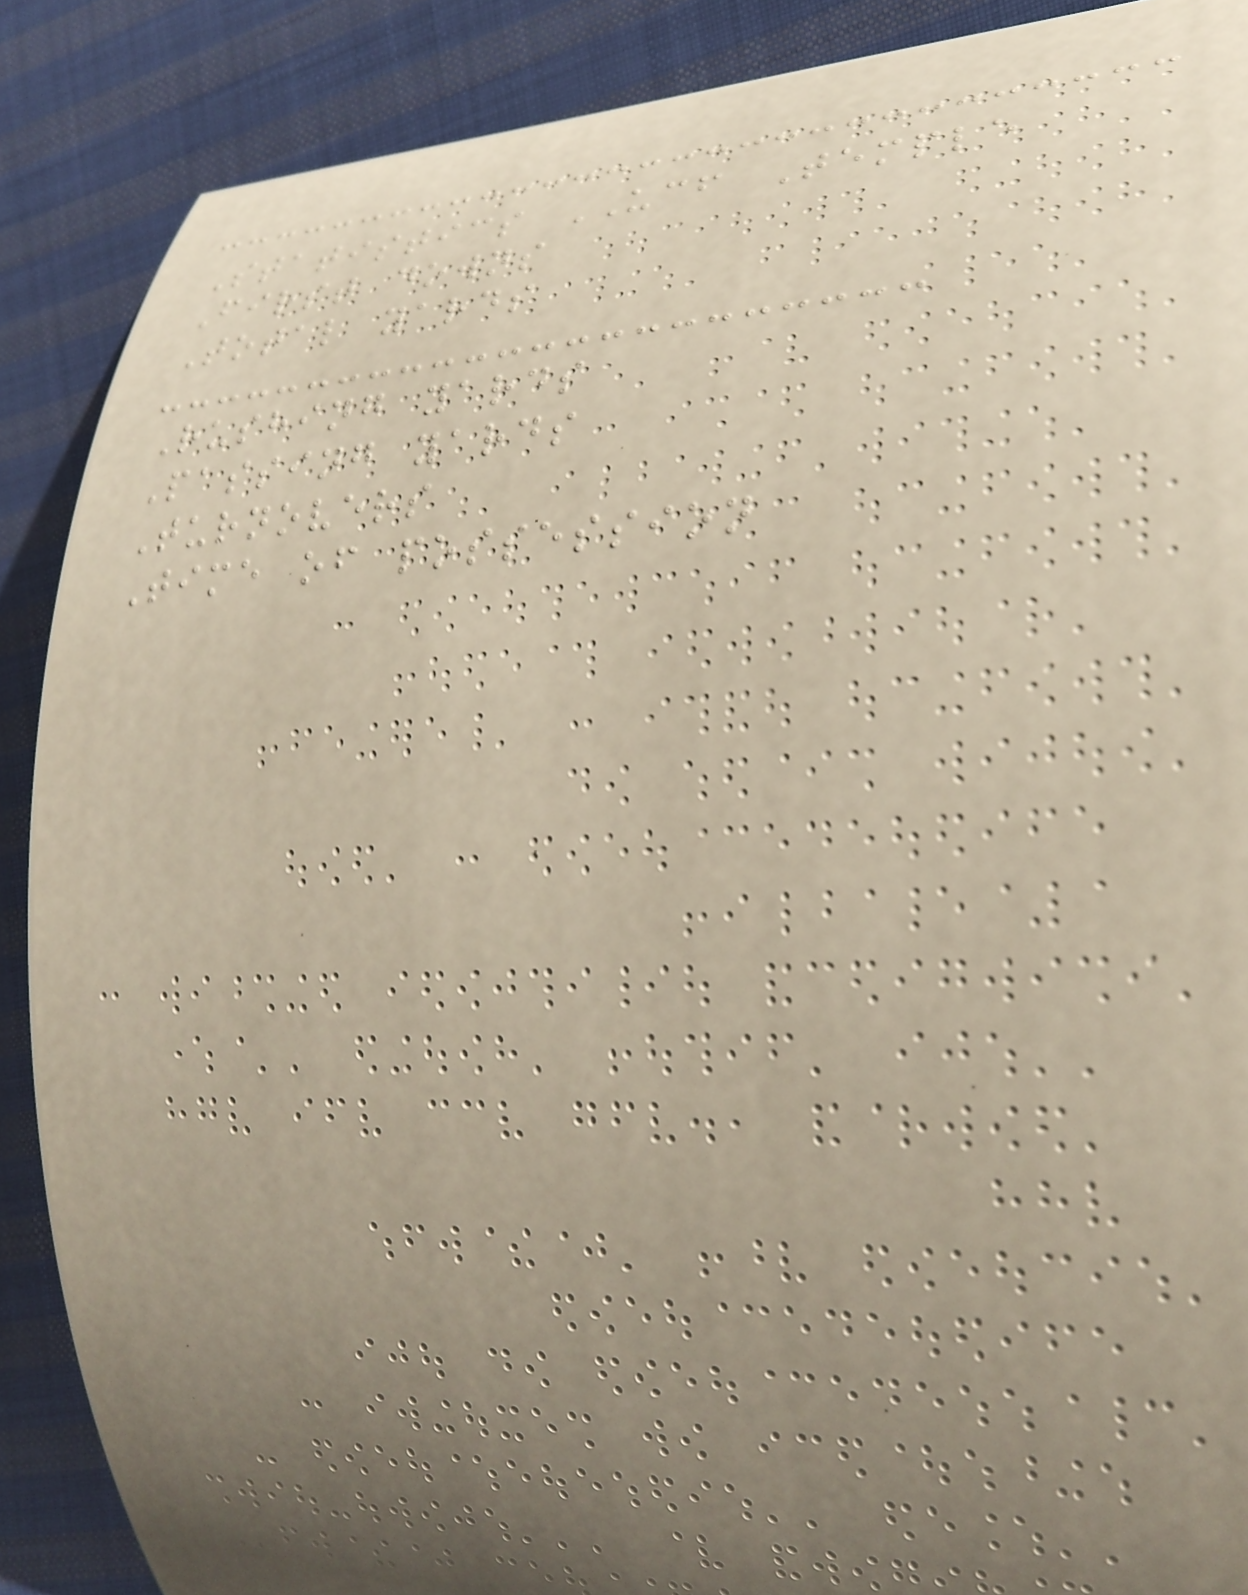Statistics UCF Temple
First downs
Total yards
Rushing yards
Passing yards
Turnovers
Time of possession
